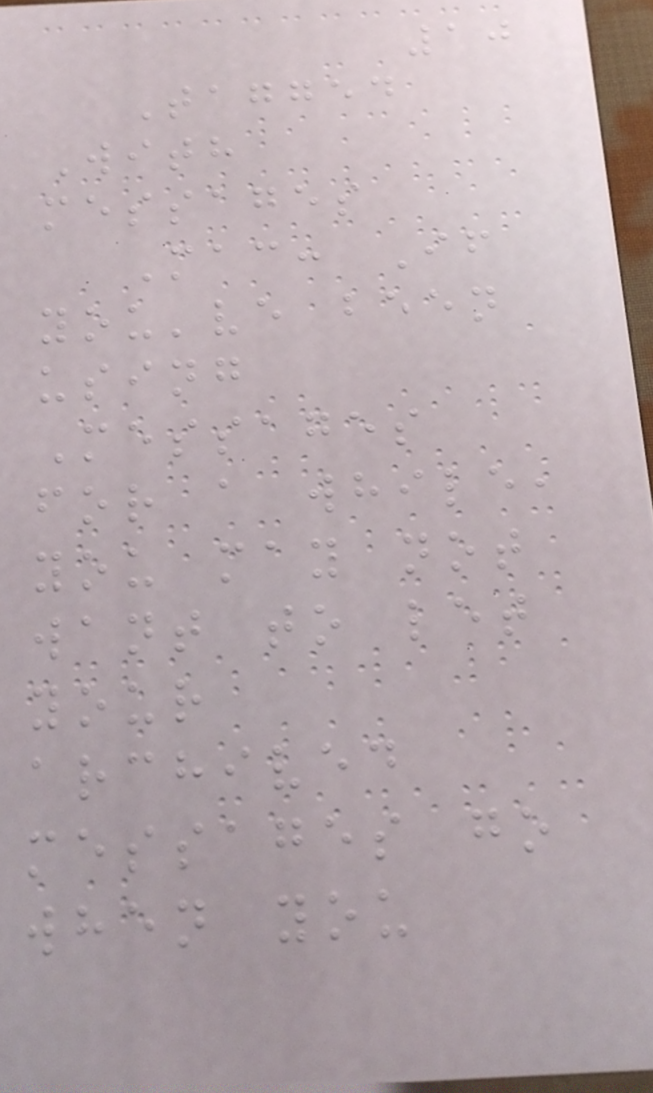10
Tagged
With
messages
Mac: If
you've been
using
Messages
for a while,
you may not
want to let
your
archived
messages go
when you
